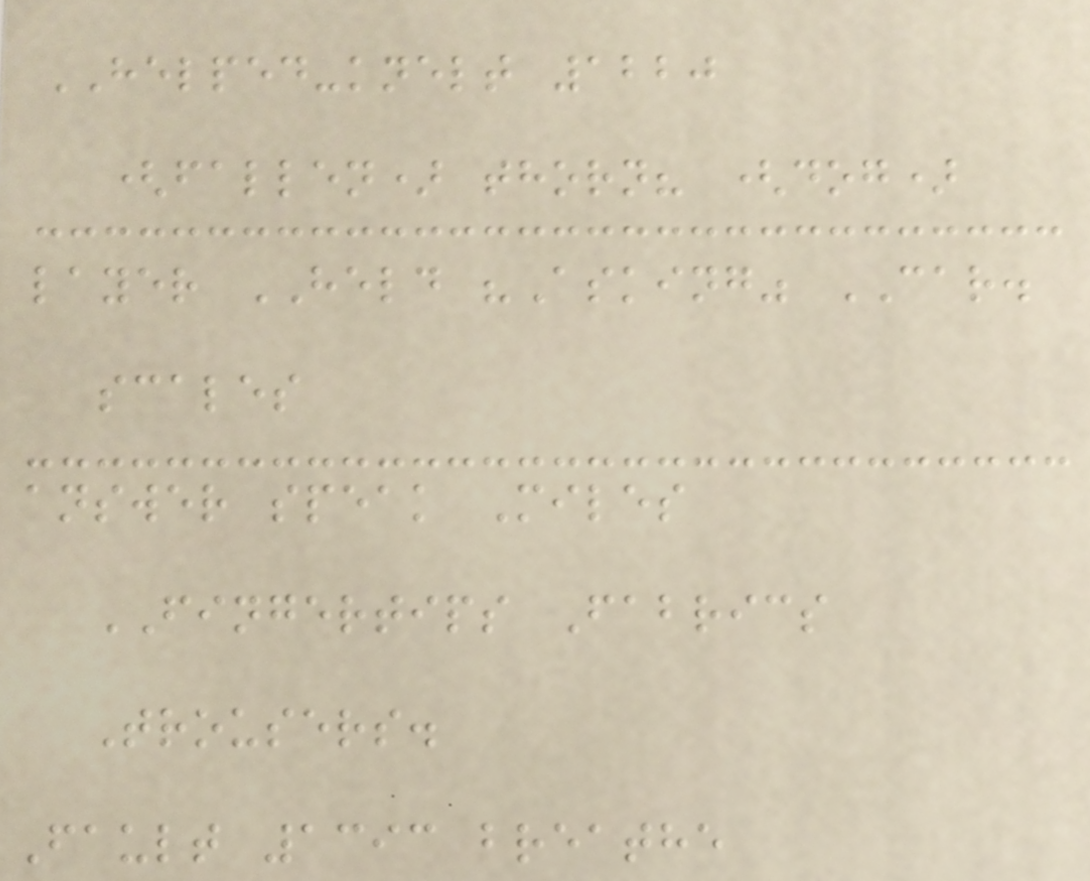HELPED-knelt 1220
(fallen) thorn? (dog)
layer HELD "Asking" CAR.
scales
answer speak Miles
FINGERTIPS Fabrics
Trousers.
Fault 1393 breathe
